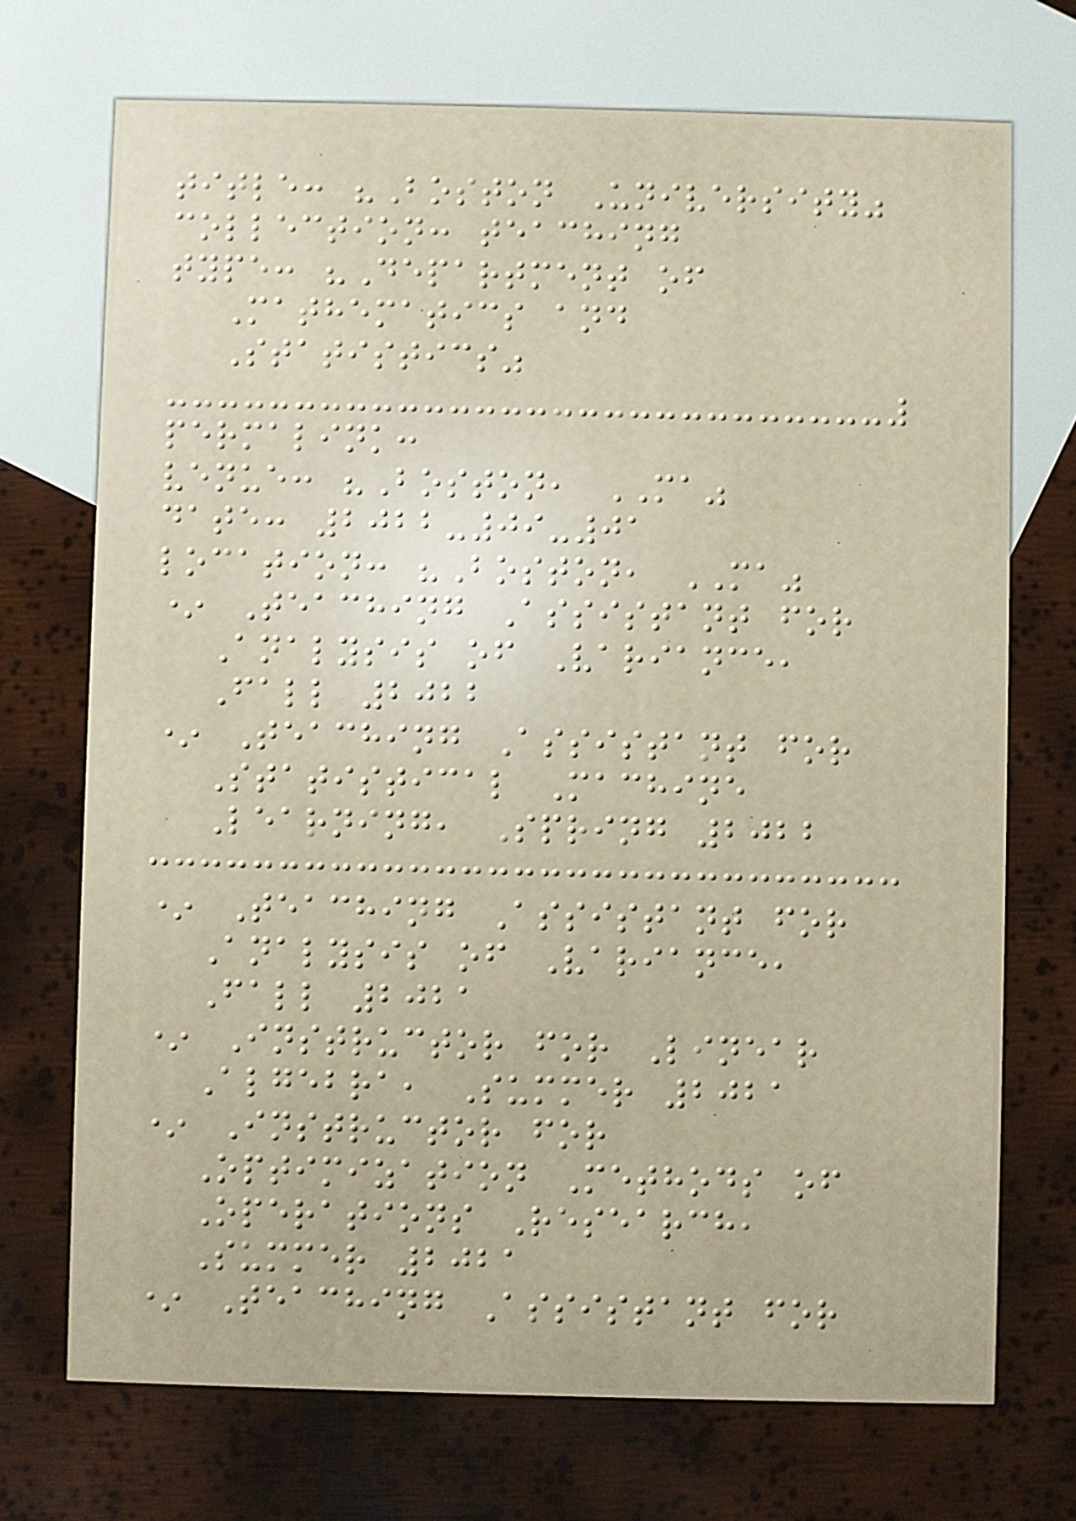title: "Boston University"
collection: teaching
type: "Department of
Mathematics and
Statistics"
permalink:
venue: "Boston, MA"
date: 2022-09-01
location: "Boston, MA"
* Teaching Assistant for
Analysis of Variance,
Fall 2022
* Teaching Assistant for
Statistical Machine
Learning, Spring 2022
* Teaching Assistant for
Analysis of Variance,
Fall 2021
* Instructor for Linear
Algebra, Summer 2021
* Instructor for
Optimization Methods of
Operations Research,
Summer 2021
* Teaching Assistant for
